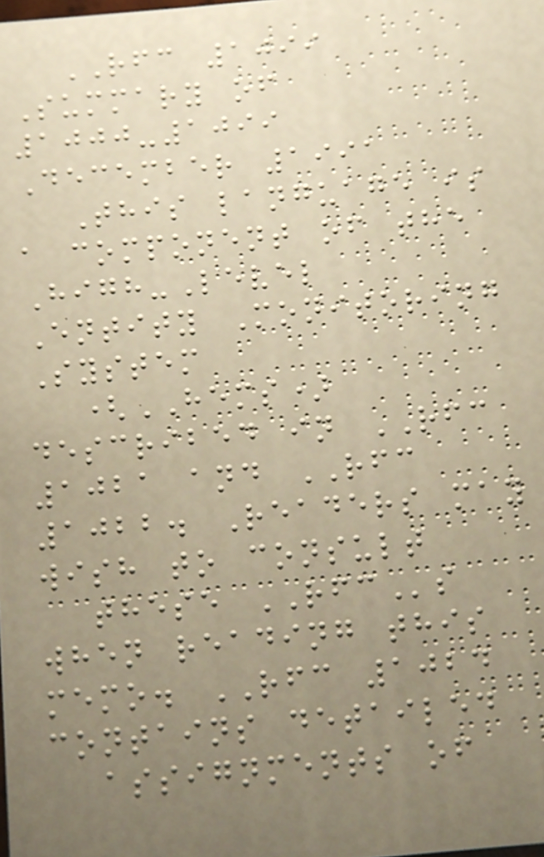RFC 1099
Summary of
1000-1099
December 1991
This language is
a component of the
High-Level
Entity Monitoring
System
(HEMS)
described in RFC
1021 and RFC
1022. Readers may
wish to consult
these RFCs
when reading this
memo. RFC 1024
contains detailed
assignments of
